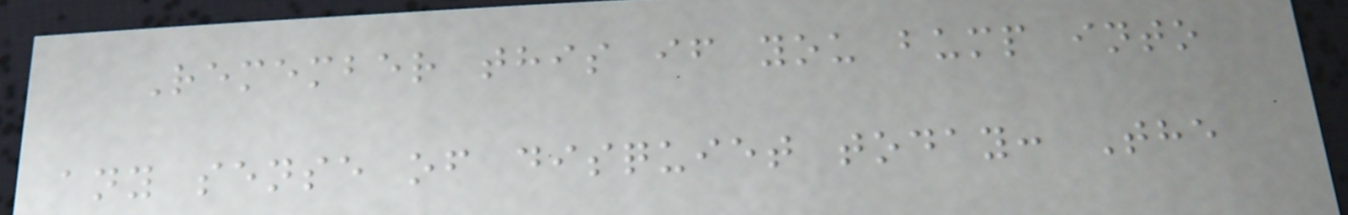Remember this if you bump into
any sense of disquiet today: The
